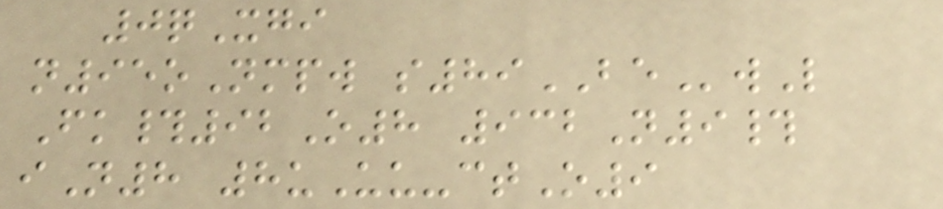0qXgi
n95oNmpw s89BEwL
Fk#92O8 932N9#
iN8 8uUu-ctO9
